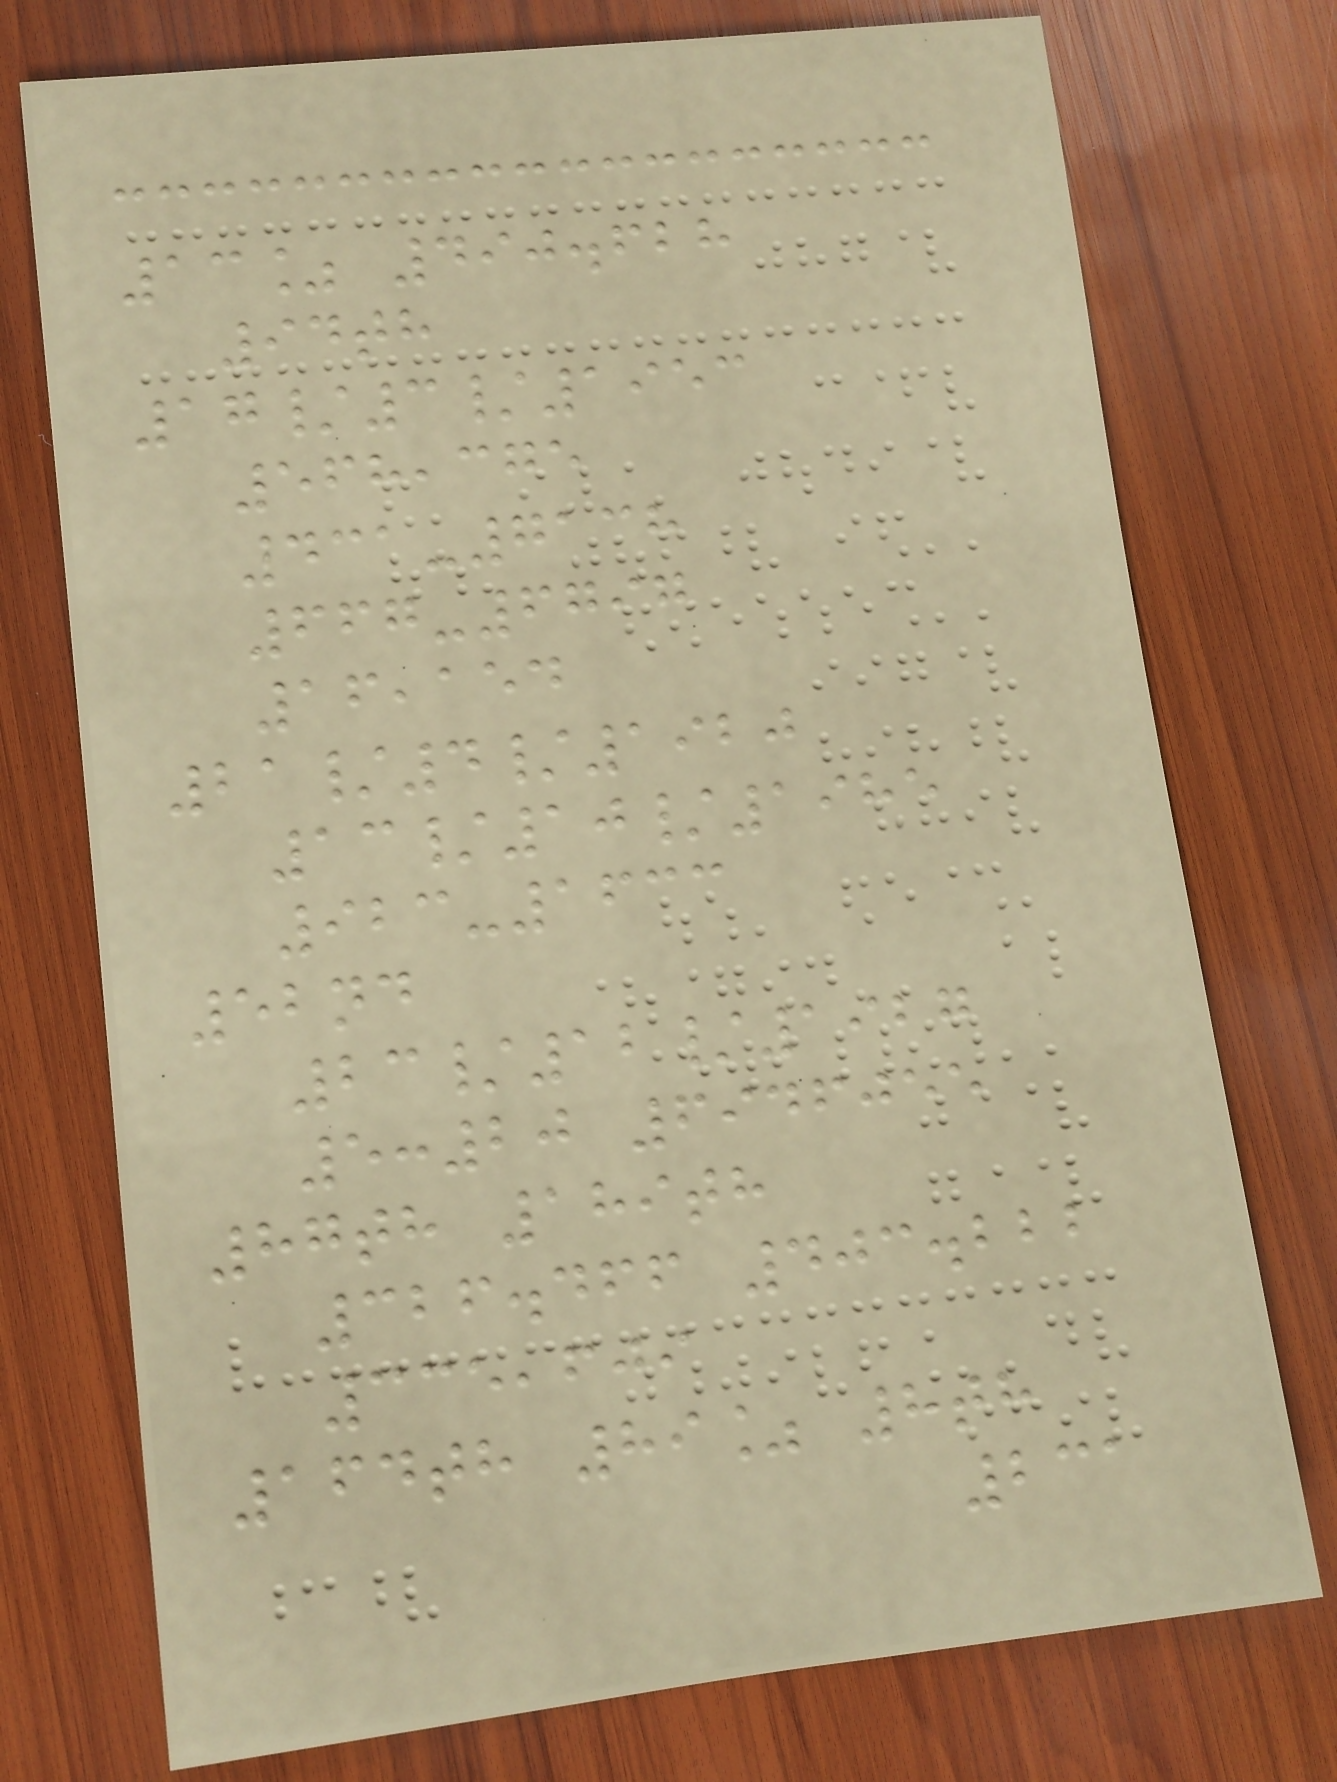13% 490.628
94th
17/3/1953
568,375
431-7138
667-6797
16,154
21/4/1920
13/10/1985
923-1633
52nd
23/12/1927
5:20 6946055
87th 189th
326.466 403.222
335,609
164th 89% 8th
231
